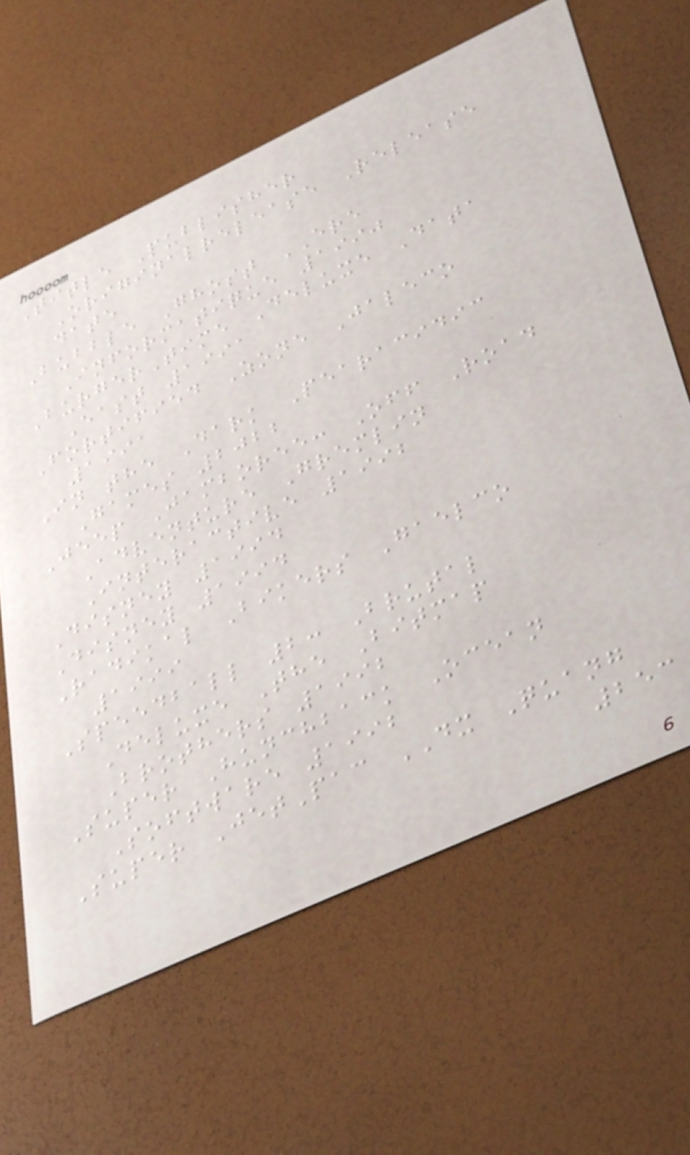Title Publisher
Originalrelease Release
date
Bubble Ghost ERE
Informatique 1990
BurgerTime Deluxe Data
East 1991
Fortified Zone Jaleco
1991
In the Dark Pearacidic
Games 2022
Jeep Jamboree: Off Road
Adventure Gremlin
Interactive 1992
Disney 1994
Disney 1994
Radikal Bikers Gaelco
1999
Speedball 2: Brutal
Deluxe The Bitmap
Brothers 1992
Super Hunchback Ocean
Software 1992
Super JetPac DX Quang
253
